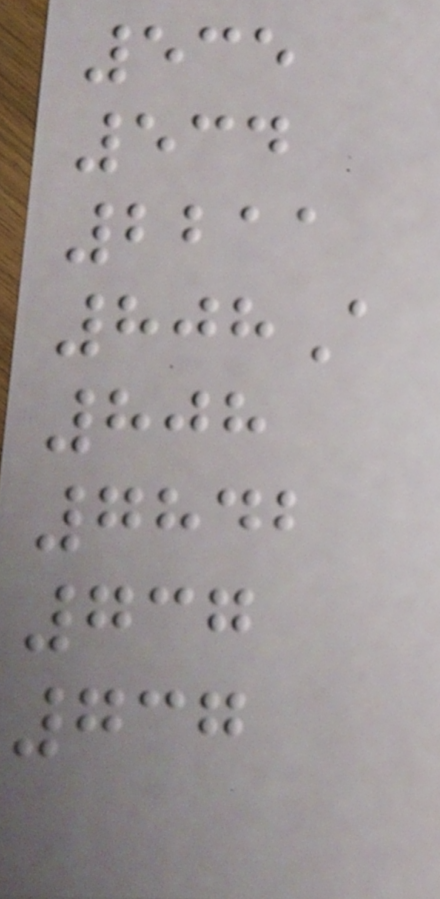535
534
2211
808A
808
7842
737
737
